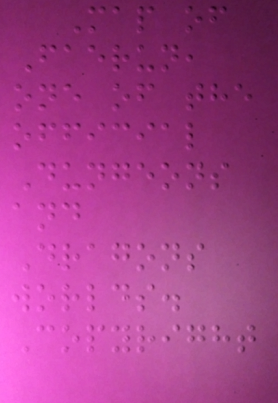Map of
Faerun,
one of the
official
Dungeons
and
Dragons
worlds.
Copyright
